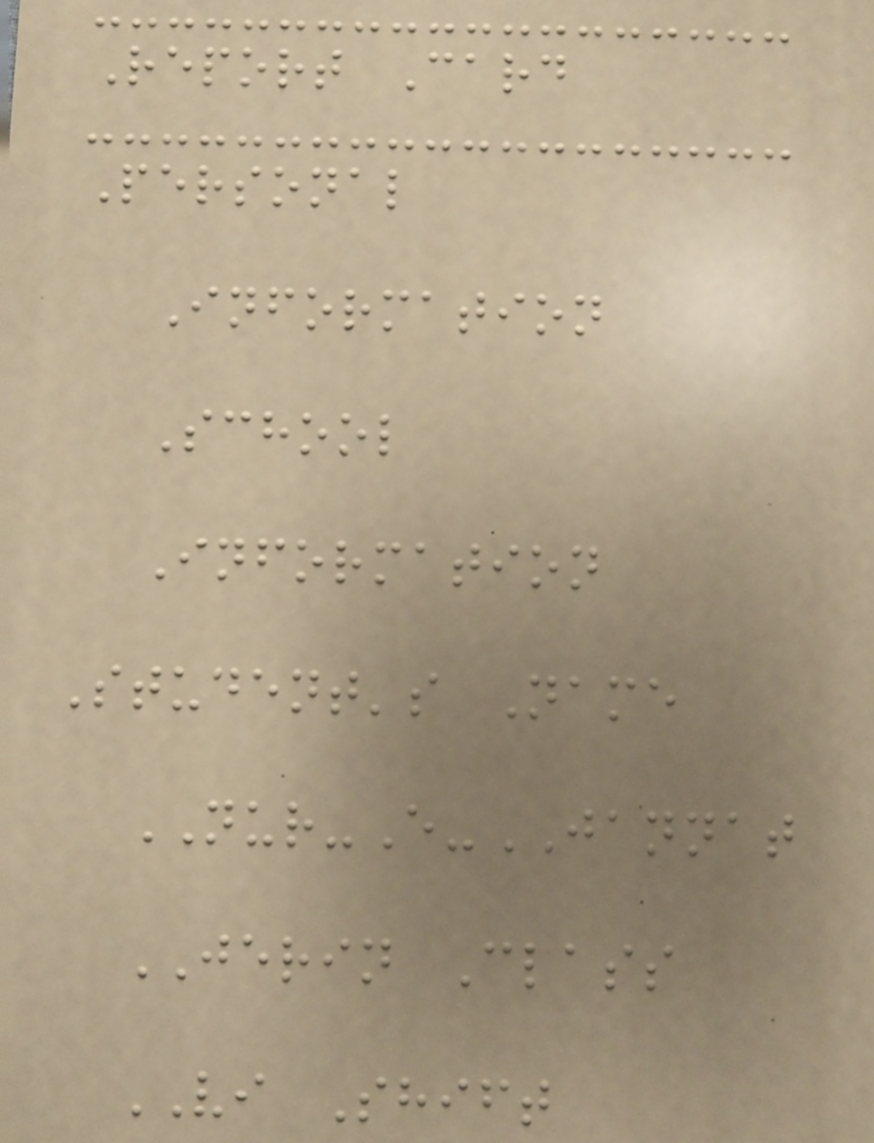Report Card
Personal
Information
School
Information
Student's Name
NUR-E-JANNAT
JERIN Class
VI Shift
